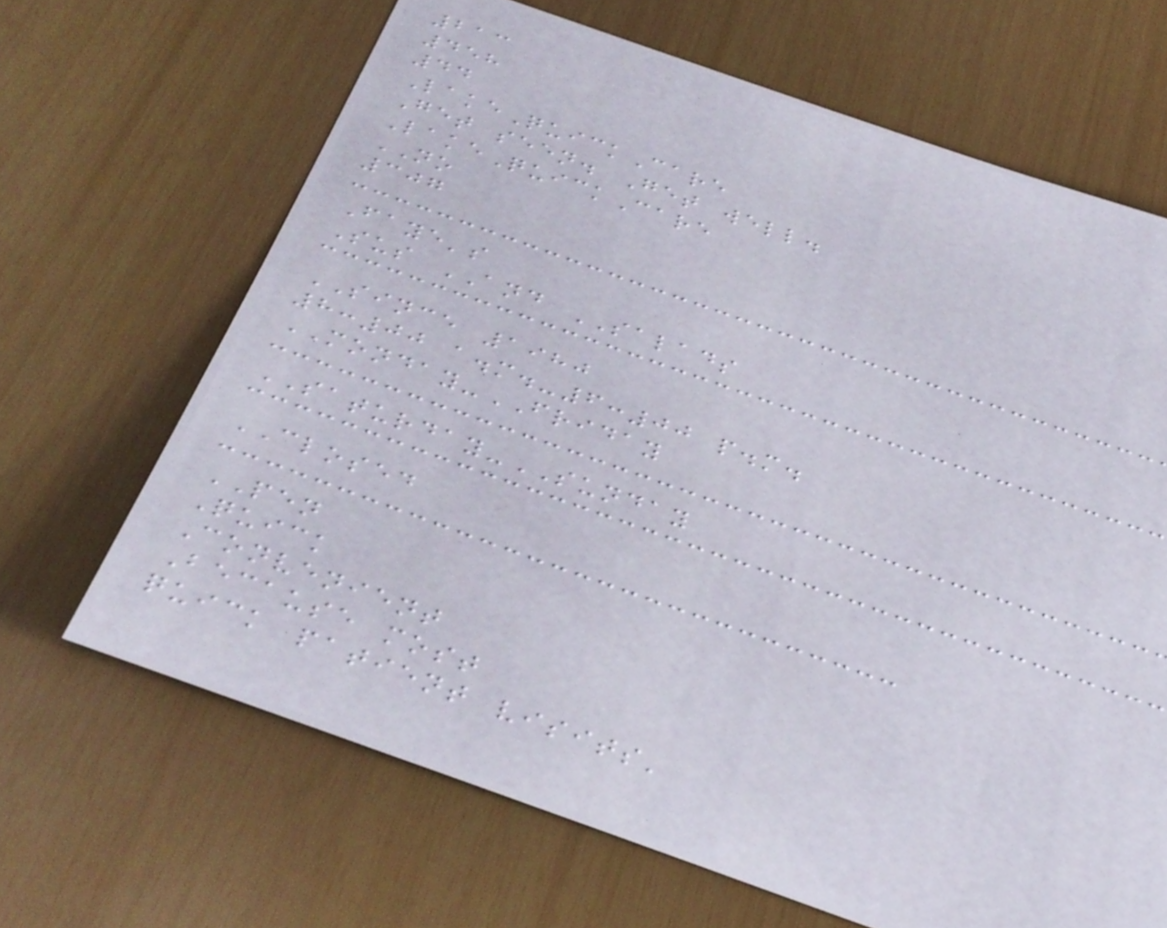213
458
44
LakeQuickCare
Get seen. Get well.
LakeQuickCare
NO
307
Faye's
Sus AND SALADS
SINCE 1980
8:00 a.m.-6:00 p.m.
MONDAY-FRIDAY
SATURDAY-SUNDAY
CLOSED
PEN
Quick
Convenient
Because most
quick patient visits'
